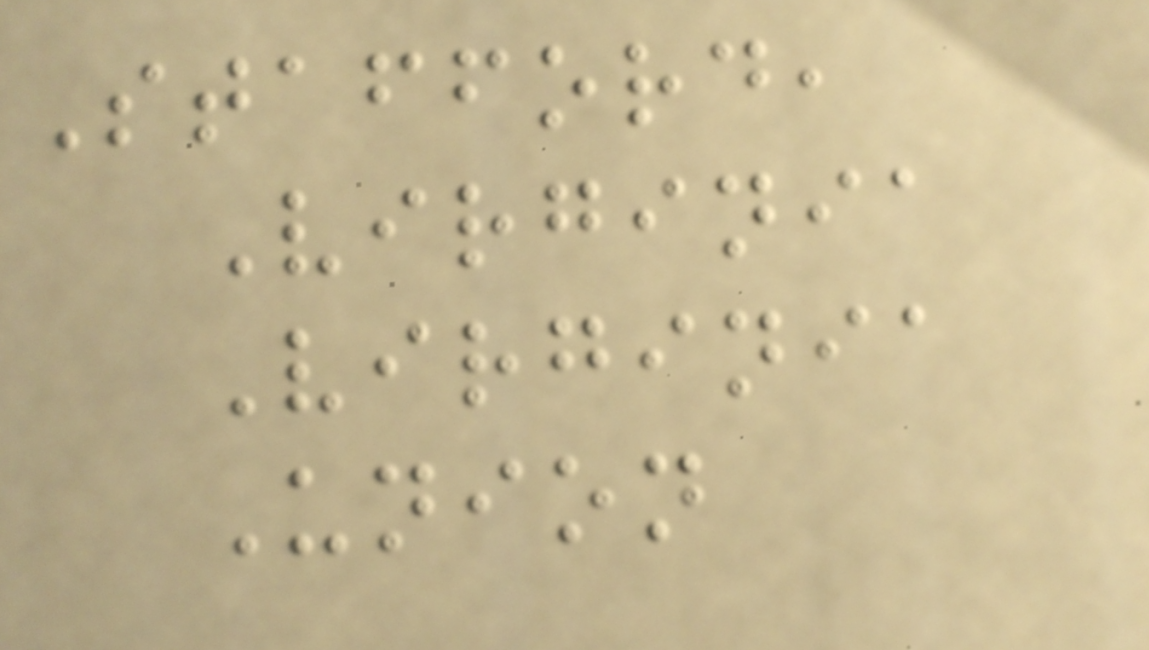Stafford,
Virginia
Virginia
Union
